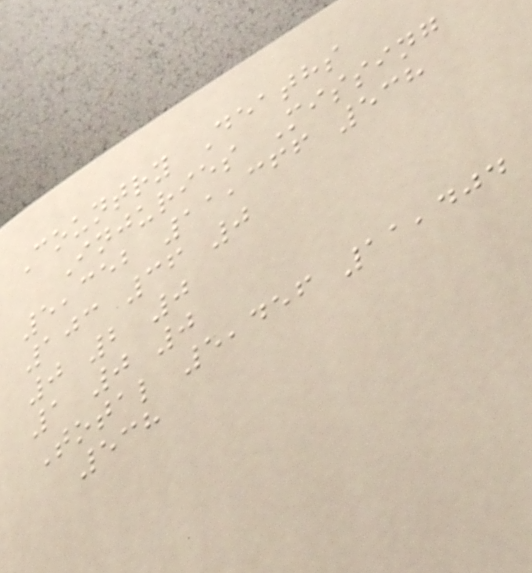Country Deaths
Injuries Missing
5,352 11,366 538
103 36 0
0 2 0
1 0 0
Total 5,456 11,404
538
